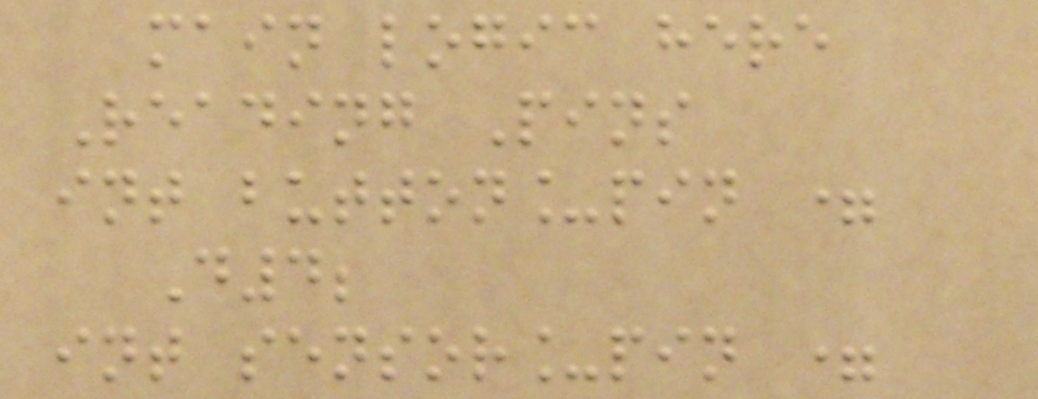main logic here
Reading Pins
int button_pin =
D4;
int sensor_pin =
